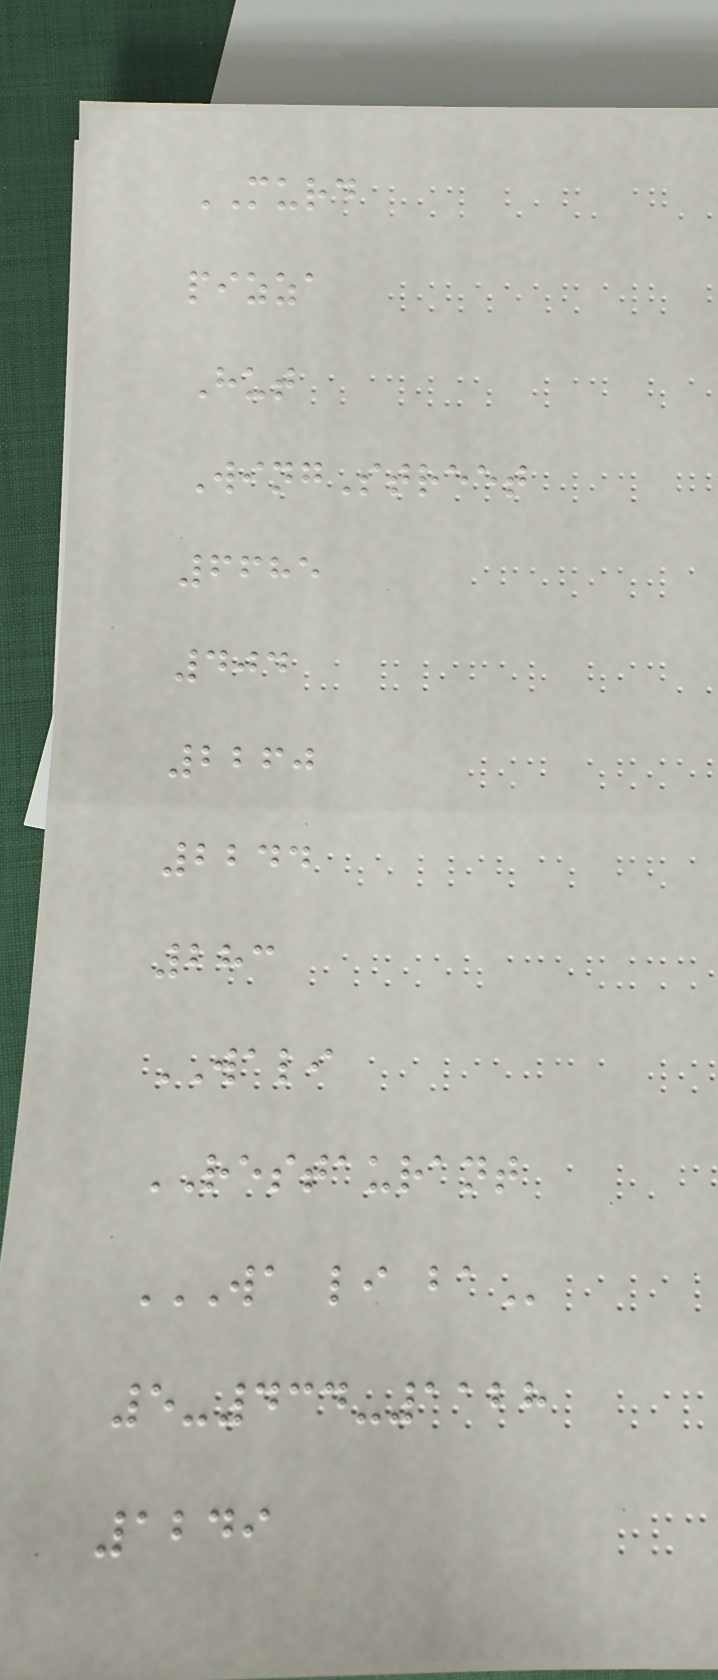MURD
pizza
Hut
WingStreet
6685
404
2260
2244
283
WALI
RESTAURANT
WA LI BA
5-434-1128
1249
